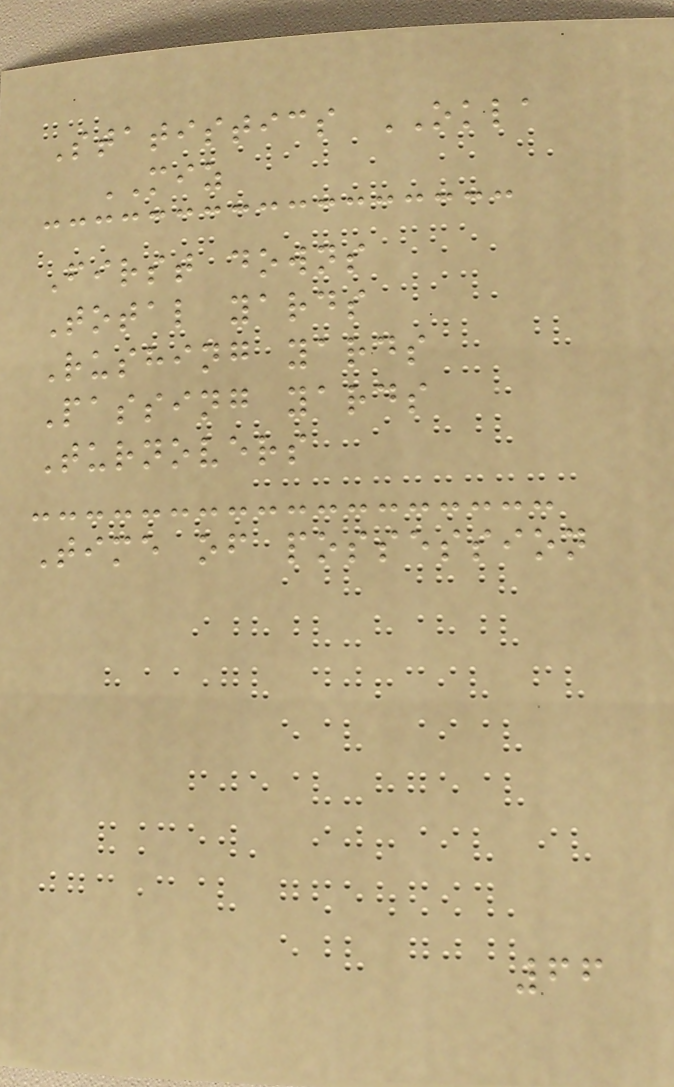Statistics OKLA
MIZ
First downs
Total yards
Rushing yards
Passing yards
Turnovers
Time of possession
66
